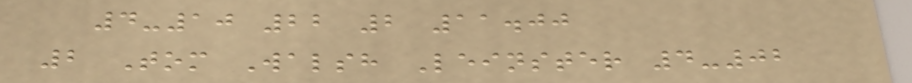4-10 22 2 11.00
2 Tom Walsh Leinster 4-02
